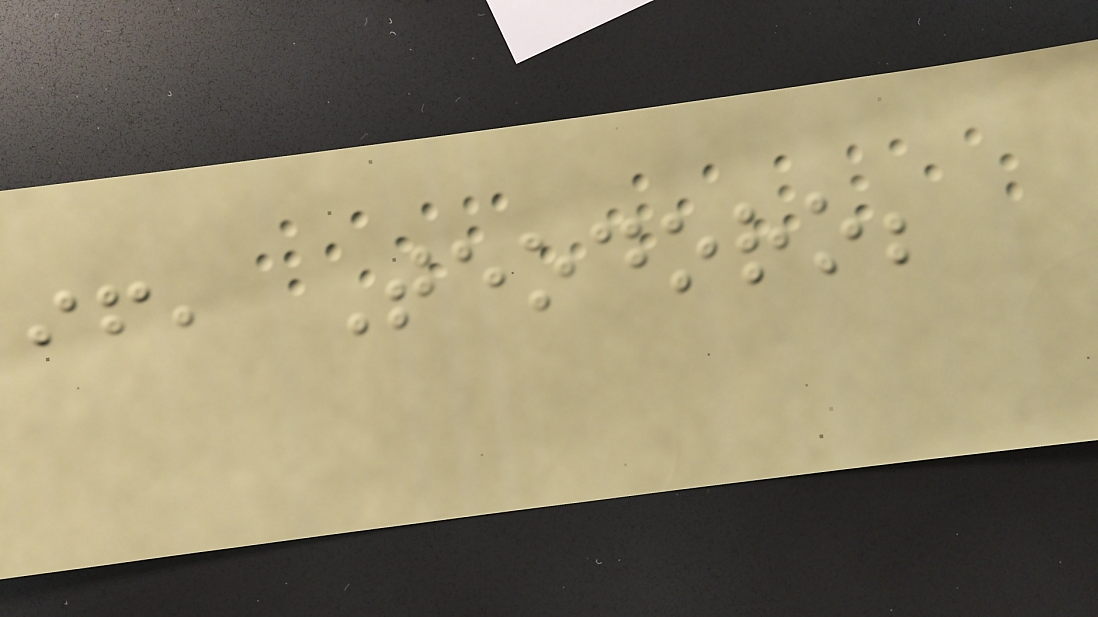if, Teodoro;
